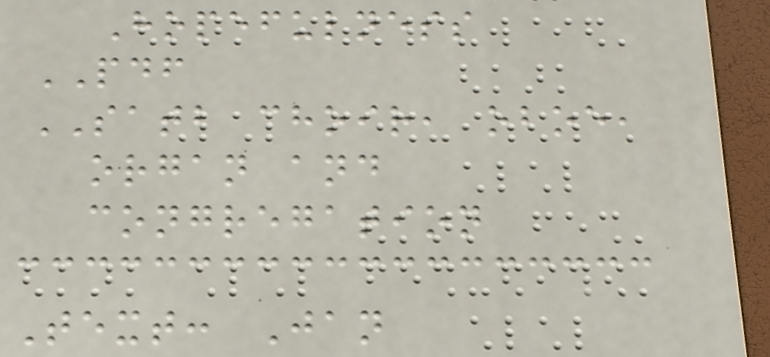Hopefulness
PDF
SATB choir, oboe,
organ and
congregation
Text: Jan
